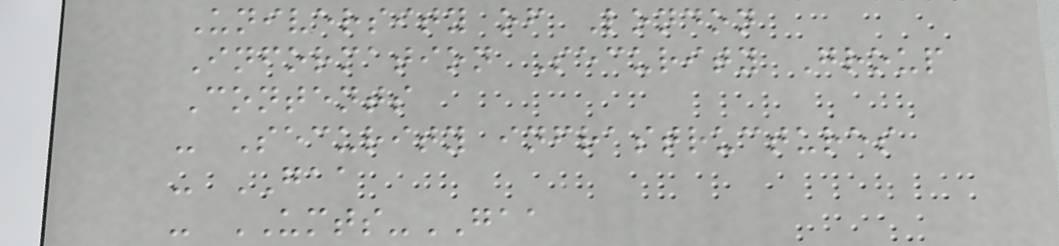University of London
Information Security Group
Contents
- Security infrastructures
- GAA
- UMTS-GAA
